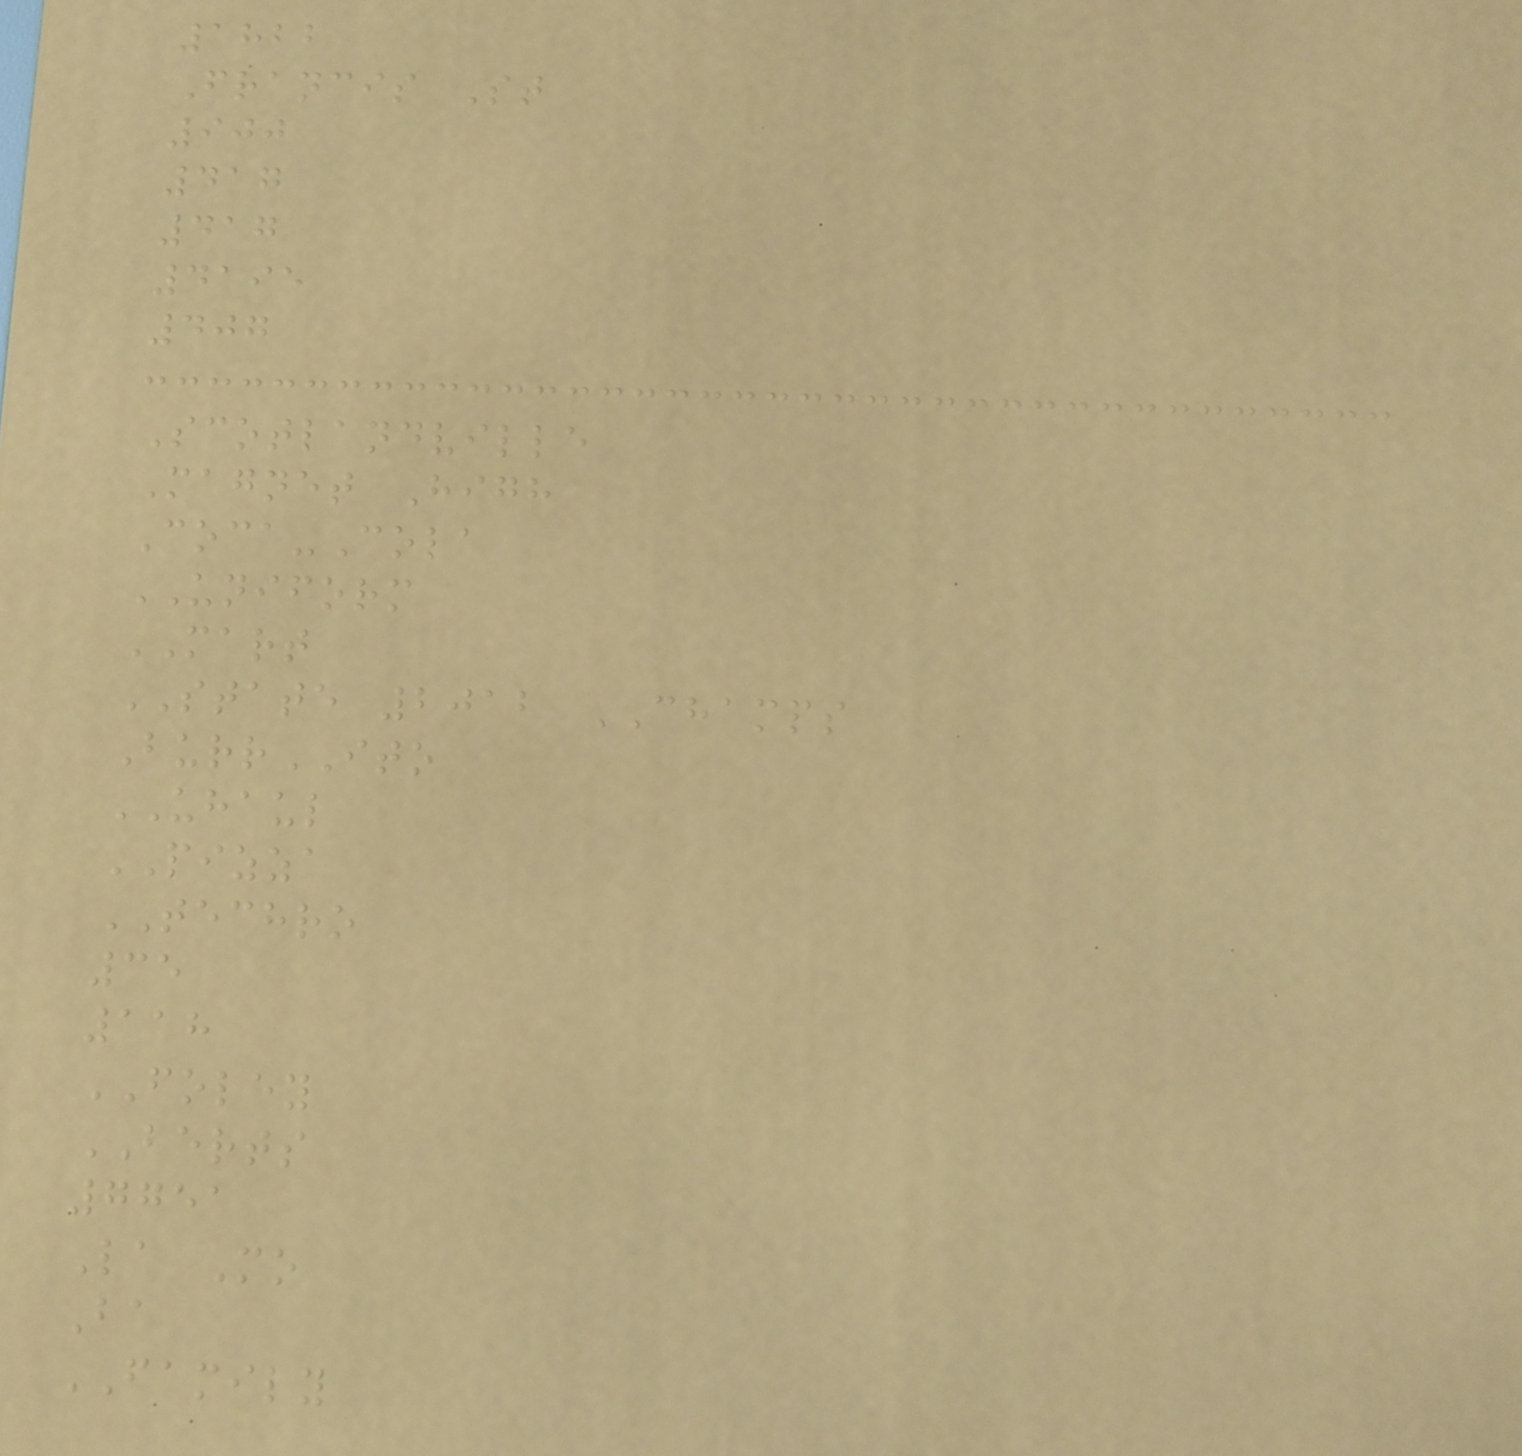1822
Francis St
900
417
417
4195
407
Scotlandville
Magnet High
Coca-Cola
UNIFORM
MART
STATE 2012 CHAMPS
BurrITO
UHAUL
PIZZA
TECHRO
35
118
FOLEY
BERTS
7751
La Mo
Ba
FAMILY
